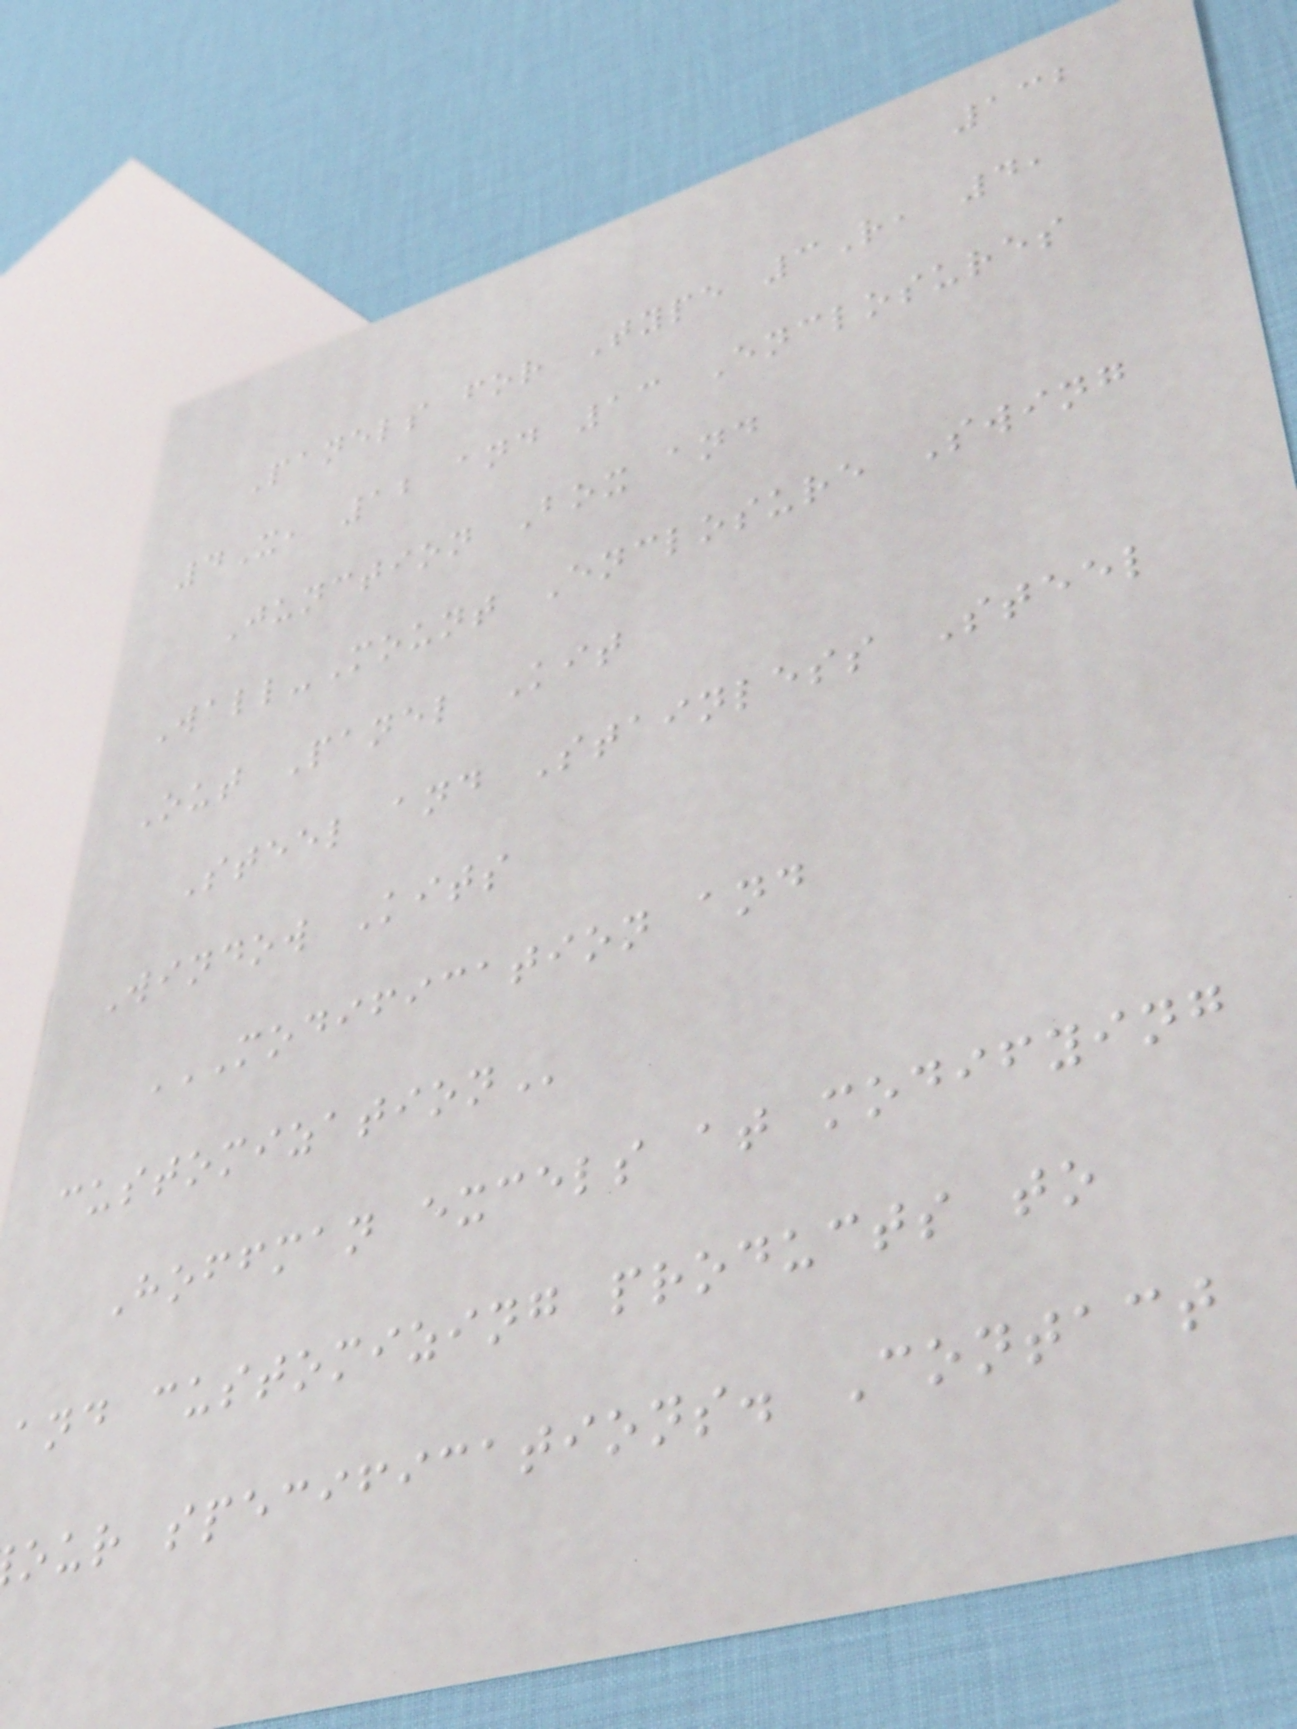132
Panels for Type 3R, 4,
4X, 12 and 13 Enclosures
Junction Box and
Wall-Mount Enclosure Swing
Out Panel Kit
Steel and Stainless Steel
Window Kits
MODIFICATION AND
Hoffman excels at modifying
and customizing products to
our specifications. Contact
